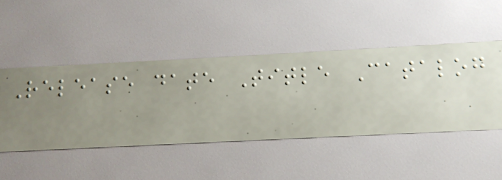Release date Title Catalog
